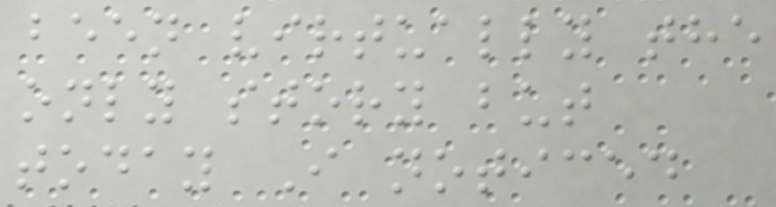been virtually the
only story but
today I noticed
